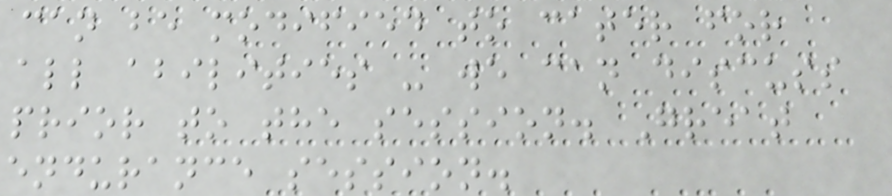can be modified to cater for
all abilities - we can discuss
prior to the session. Great
endurance session.
